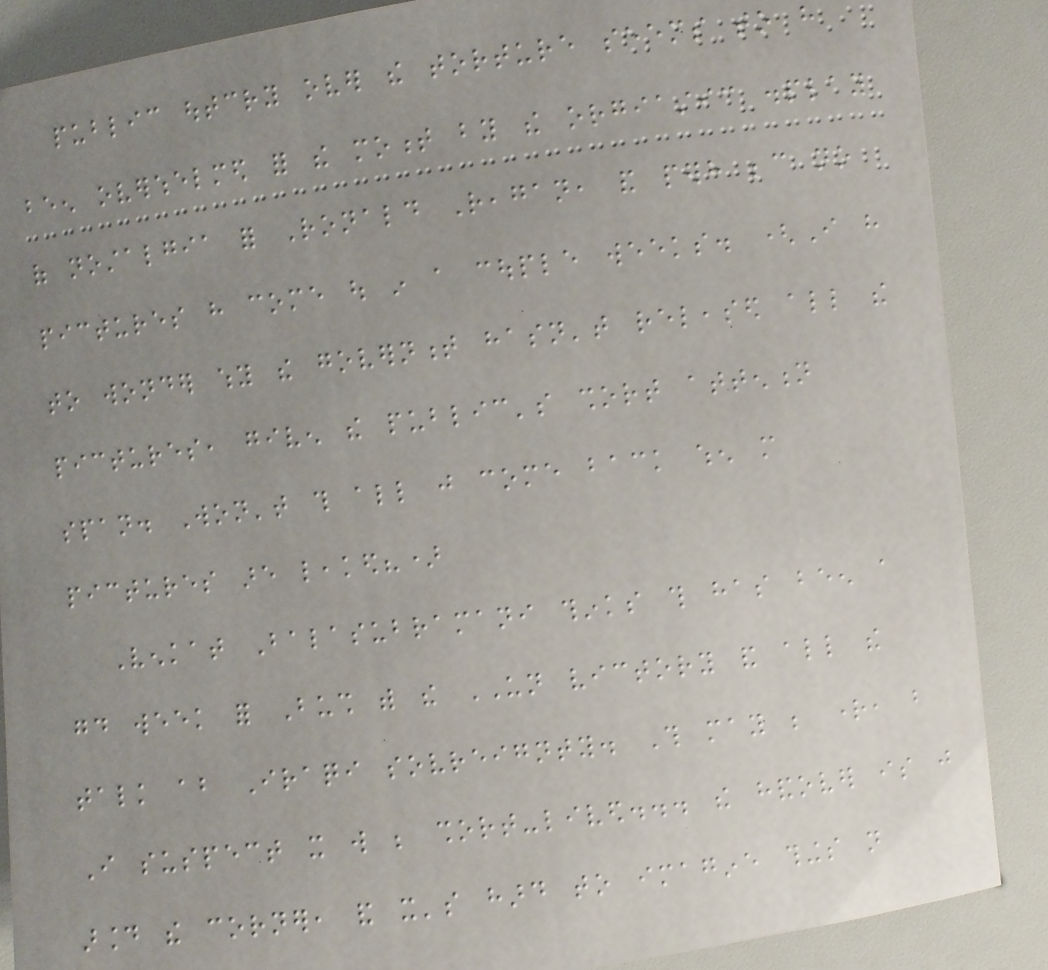public outcry over the torture seems to have
been overwhelmed for the moment by the orgiastic display
of nostalgia for Ronald Reagan, and perhaps because no
pictures have come out in a couple weeks. (I have
to wonder why the government hasn't released all the
pictures, given the public's short attention
span. Won't this all just come back when more
pictures are leaked?)
Venkat Balasubramani thinks this has been a
good week for Bush with the UN victory and all the
talk about Iraqi sovreignty. This may be right, but
I suspect it will be short-lived... the handover is just
around the corner, and it's hard to imagine things not
